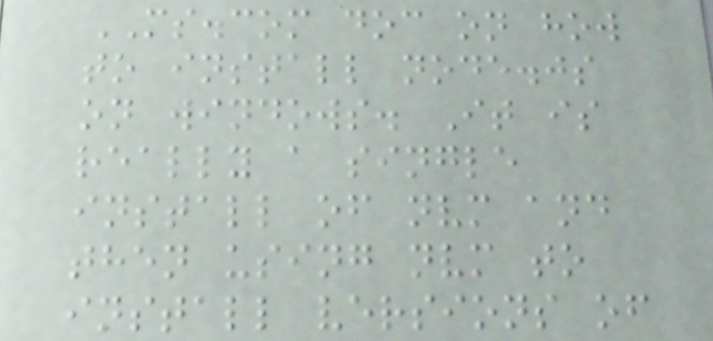MS.com doc on how
to install node.js
on windows. It is
really a single
install of nvm and
then using nvm to
install versions of
